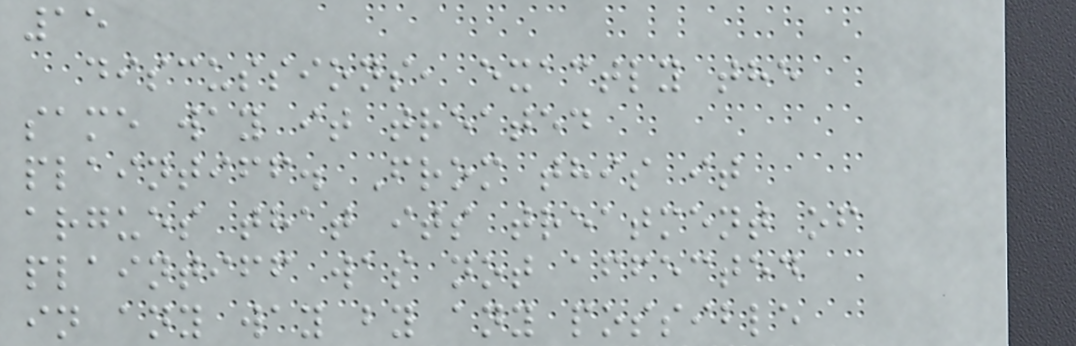15
discussions, exactly the
same way it treated
plaintiff. From this it
argues that its treatment of
plaintiff was not affected
in any way by any possible
